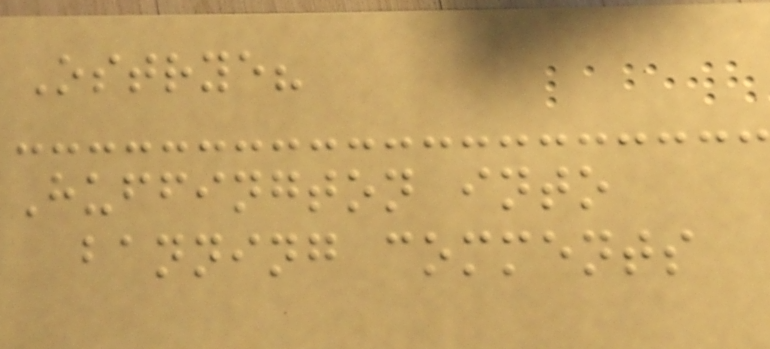Ostrye?
Huffington into
banning comments
